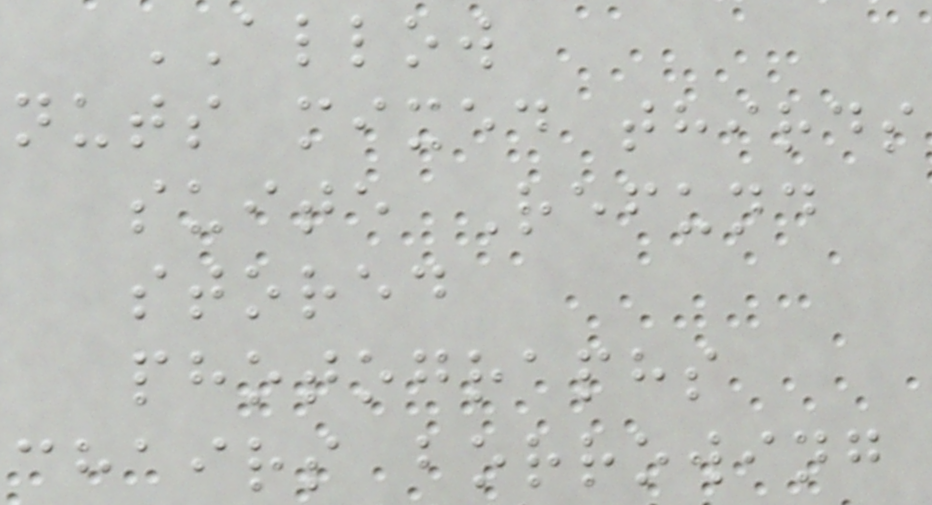ALLOW
nuts mixed thirds
suite Refund
stored
photographs
chairs borrowing
